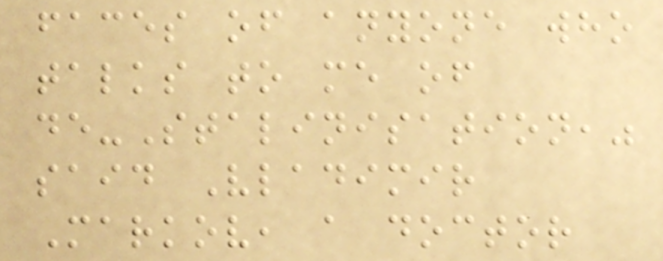faces of anyone who
talks to me of
de-Stalinisation,"
said Vladimir
Markov, a doctor
